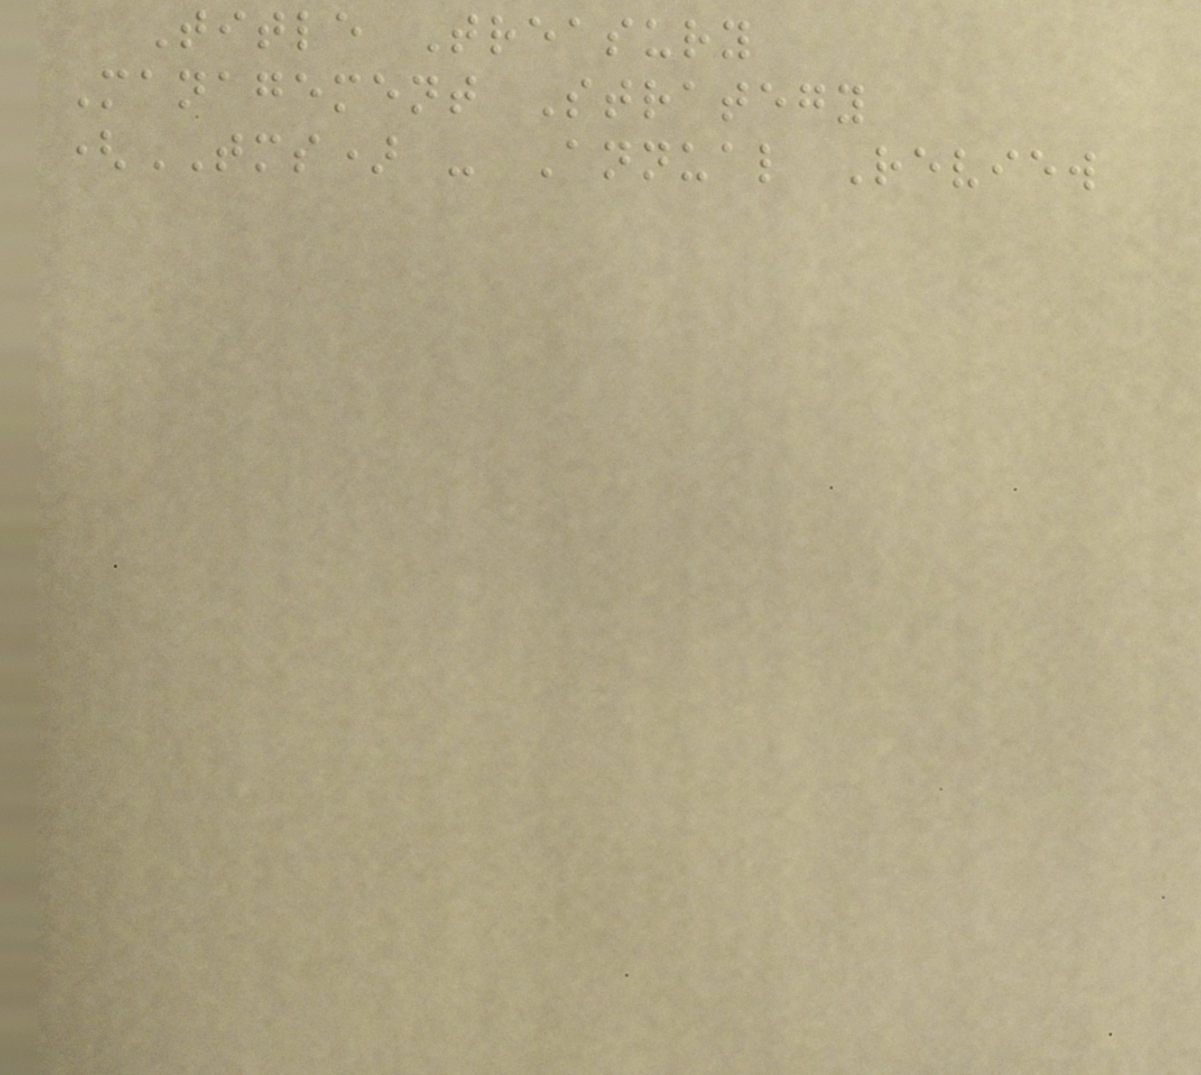Title Treasury
Management Strategy
(TMS) - Annual Review
